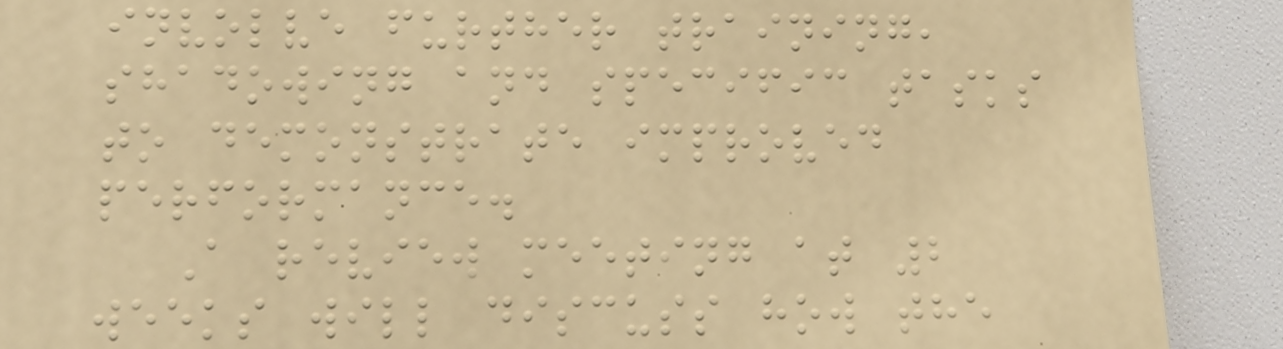involve further training,
shadowing and specific tasks
to demonstrate improved
performance.
A review meeting at 2
weeks will discuss how the
